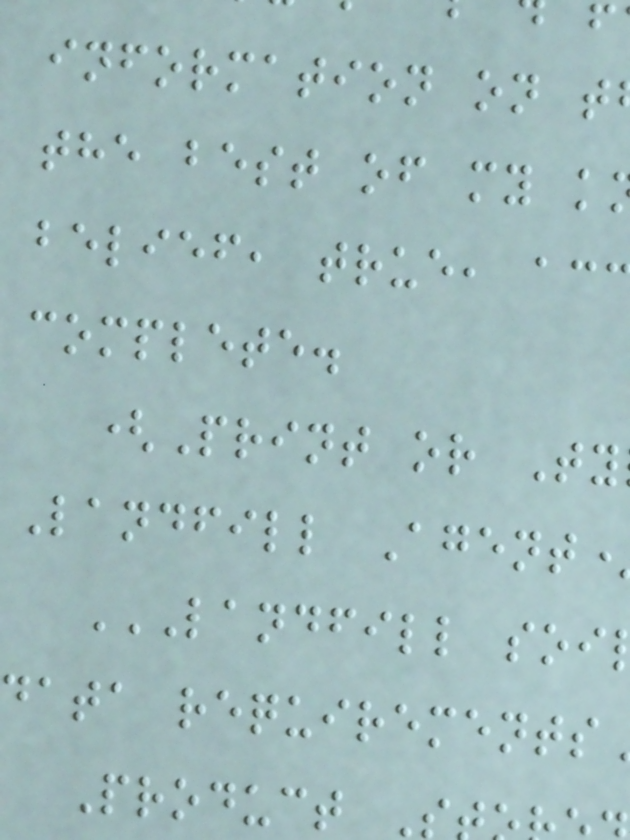information on t
the best of my k
belief, true, ac
complete.
(Print or Ty
Landfill Agent
Product
